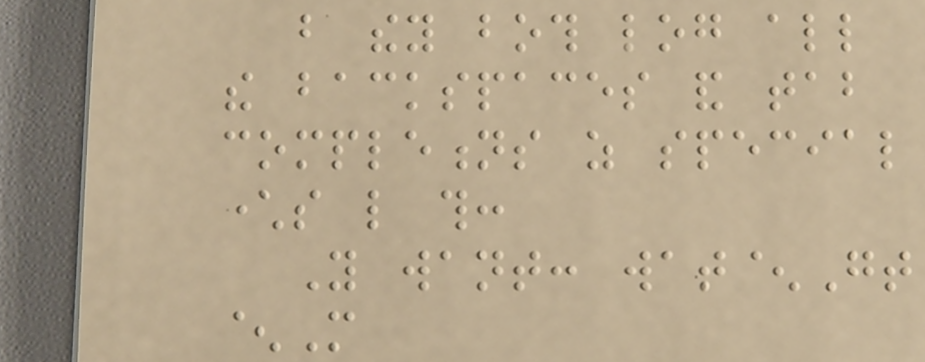but they both log all
the backspaces and tab
completions as special
characters like this:
You want: wat^Gt
^M
